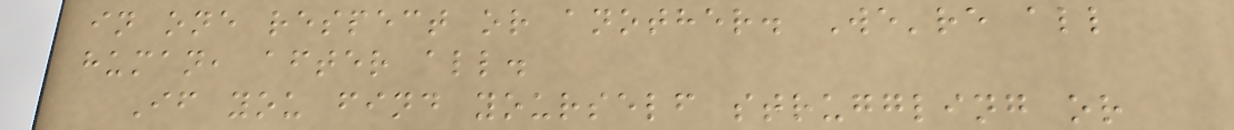in one respect or another. We're all
human, after all.
If you find yourself struggling or
